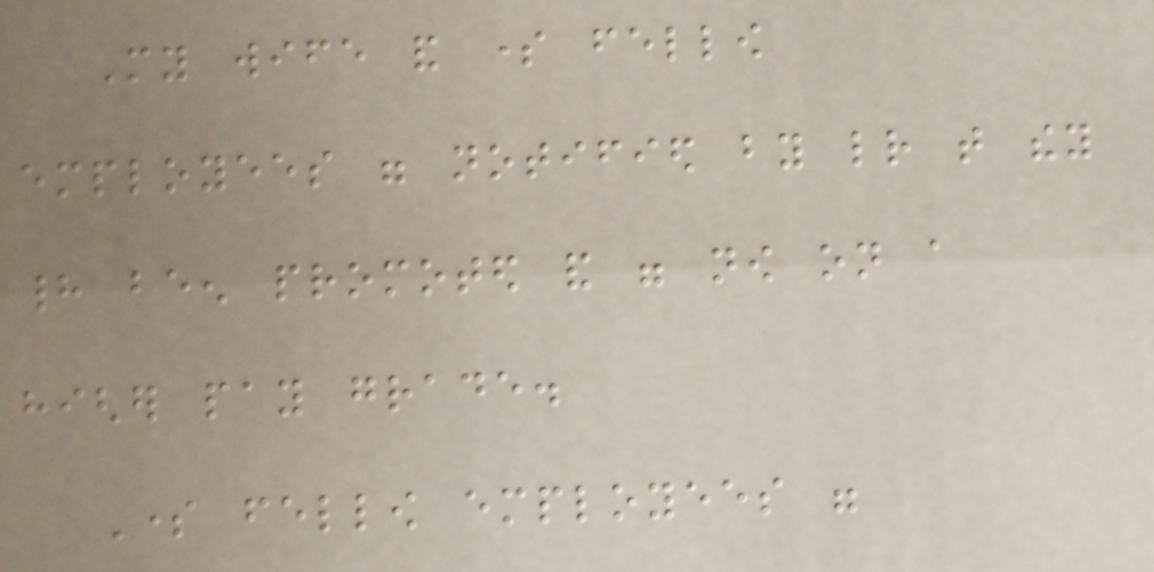My wife and some fellow
employees were notified by letter that they
had been promoted and were now on a
higher pay grade.
Some fellow employees were
